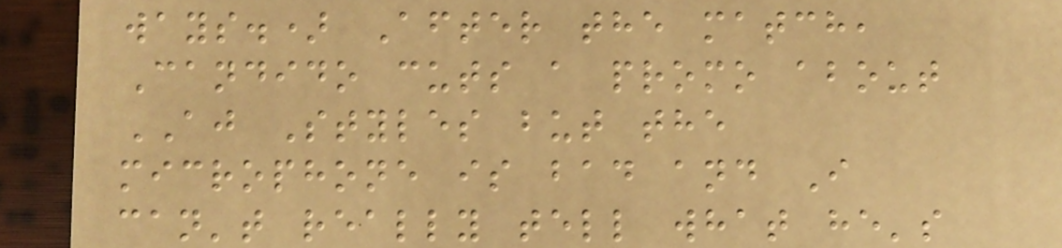ways.) After the match,
Candido cuts a promo about
AJ Styles but the
microphone is bad and I
can't really tell what he's
